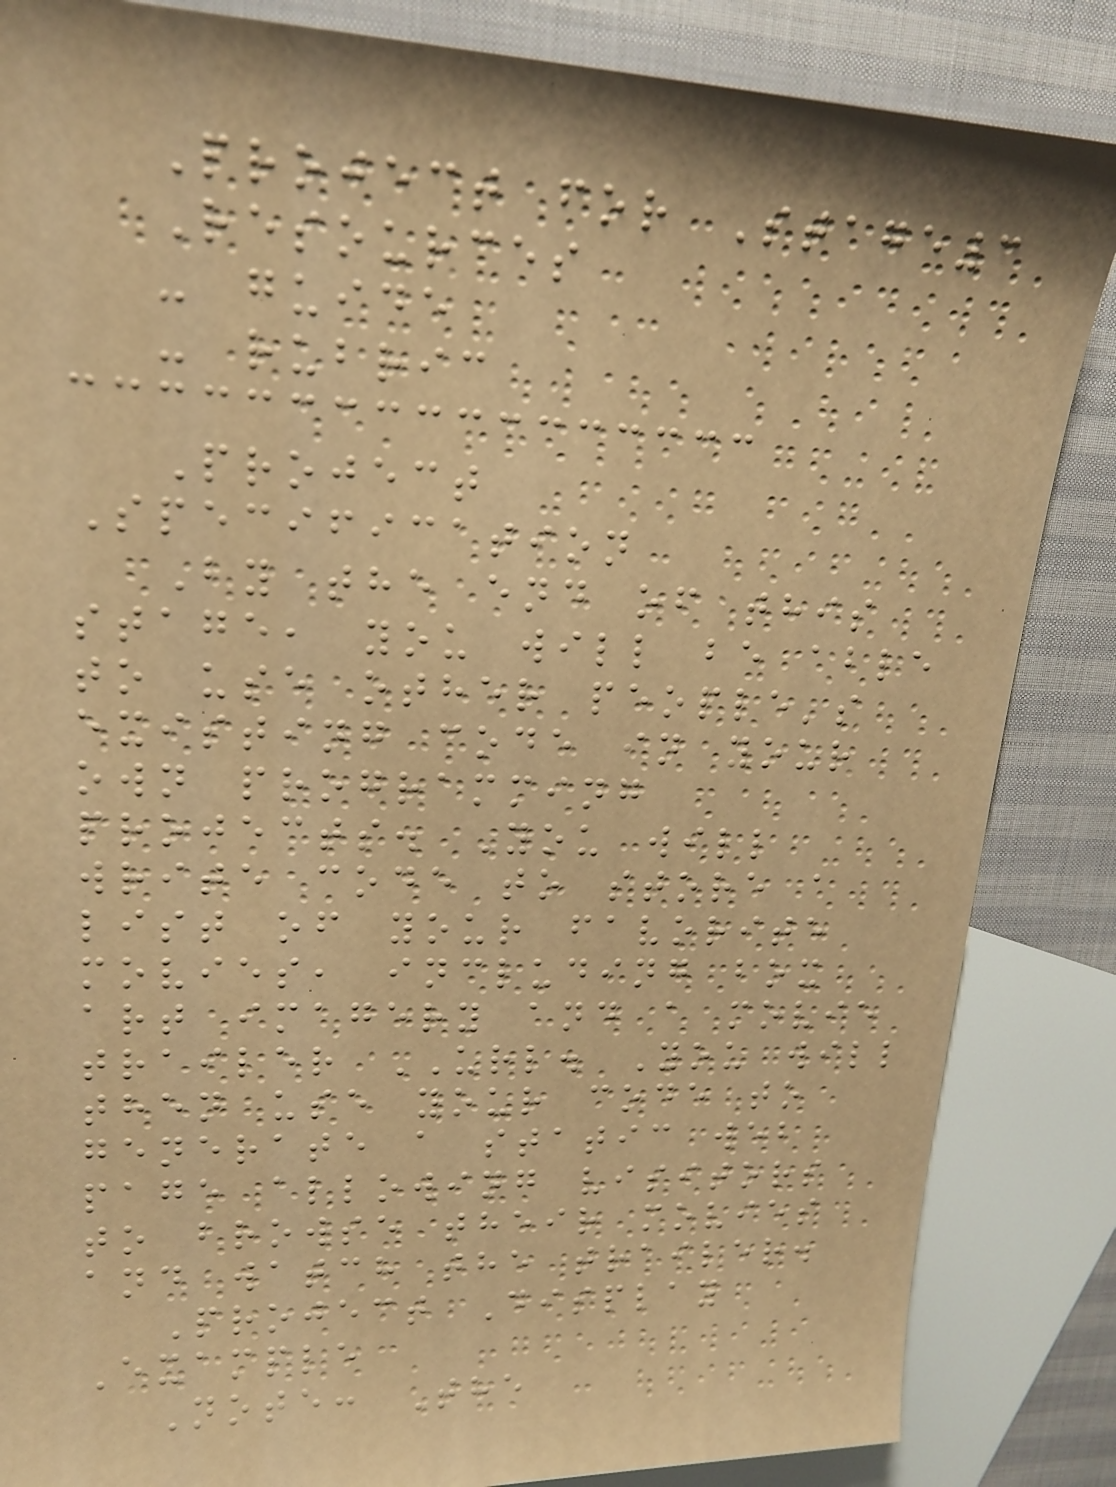Project for Stage3
Resources
- guide
- rubric
Project
Specification
By the end of this
stage, you will be able
to use other people's
existing code in your
own programming
projects. You will
write code to store a
list of your favorite
movies, including box
art imagery and a movie
trailer URL. You will
then use your code to
generate a static web
page allowing visitors
to browse their movies
and watch the trailer.
Project Display
Example
Note: The
